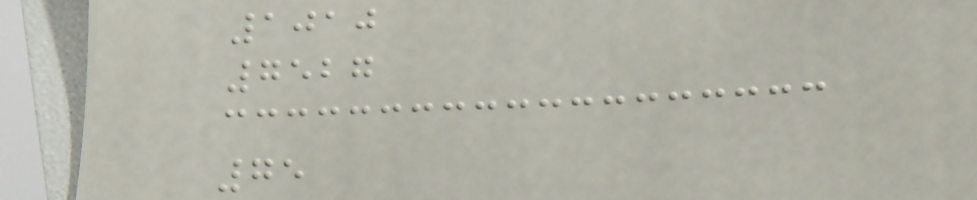1010
7527
75
